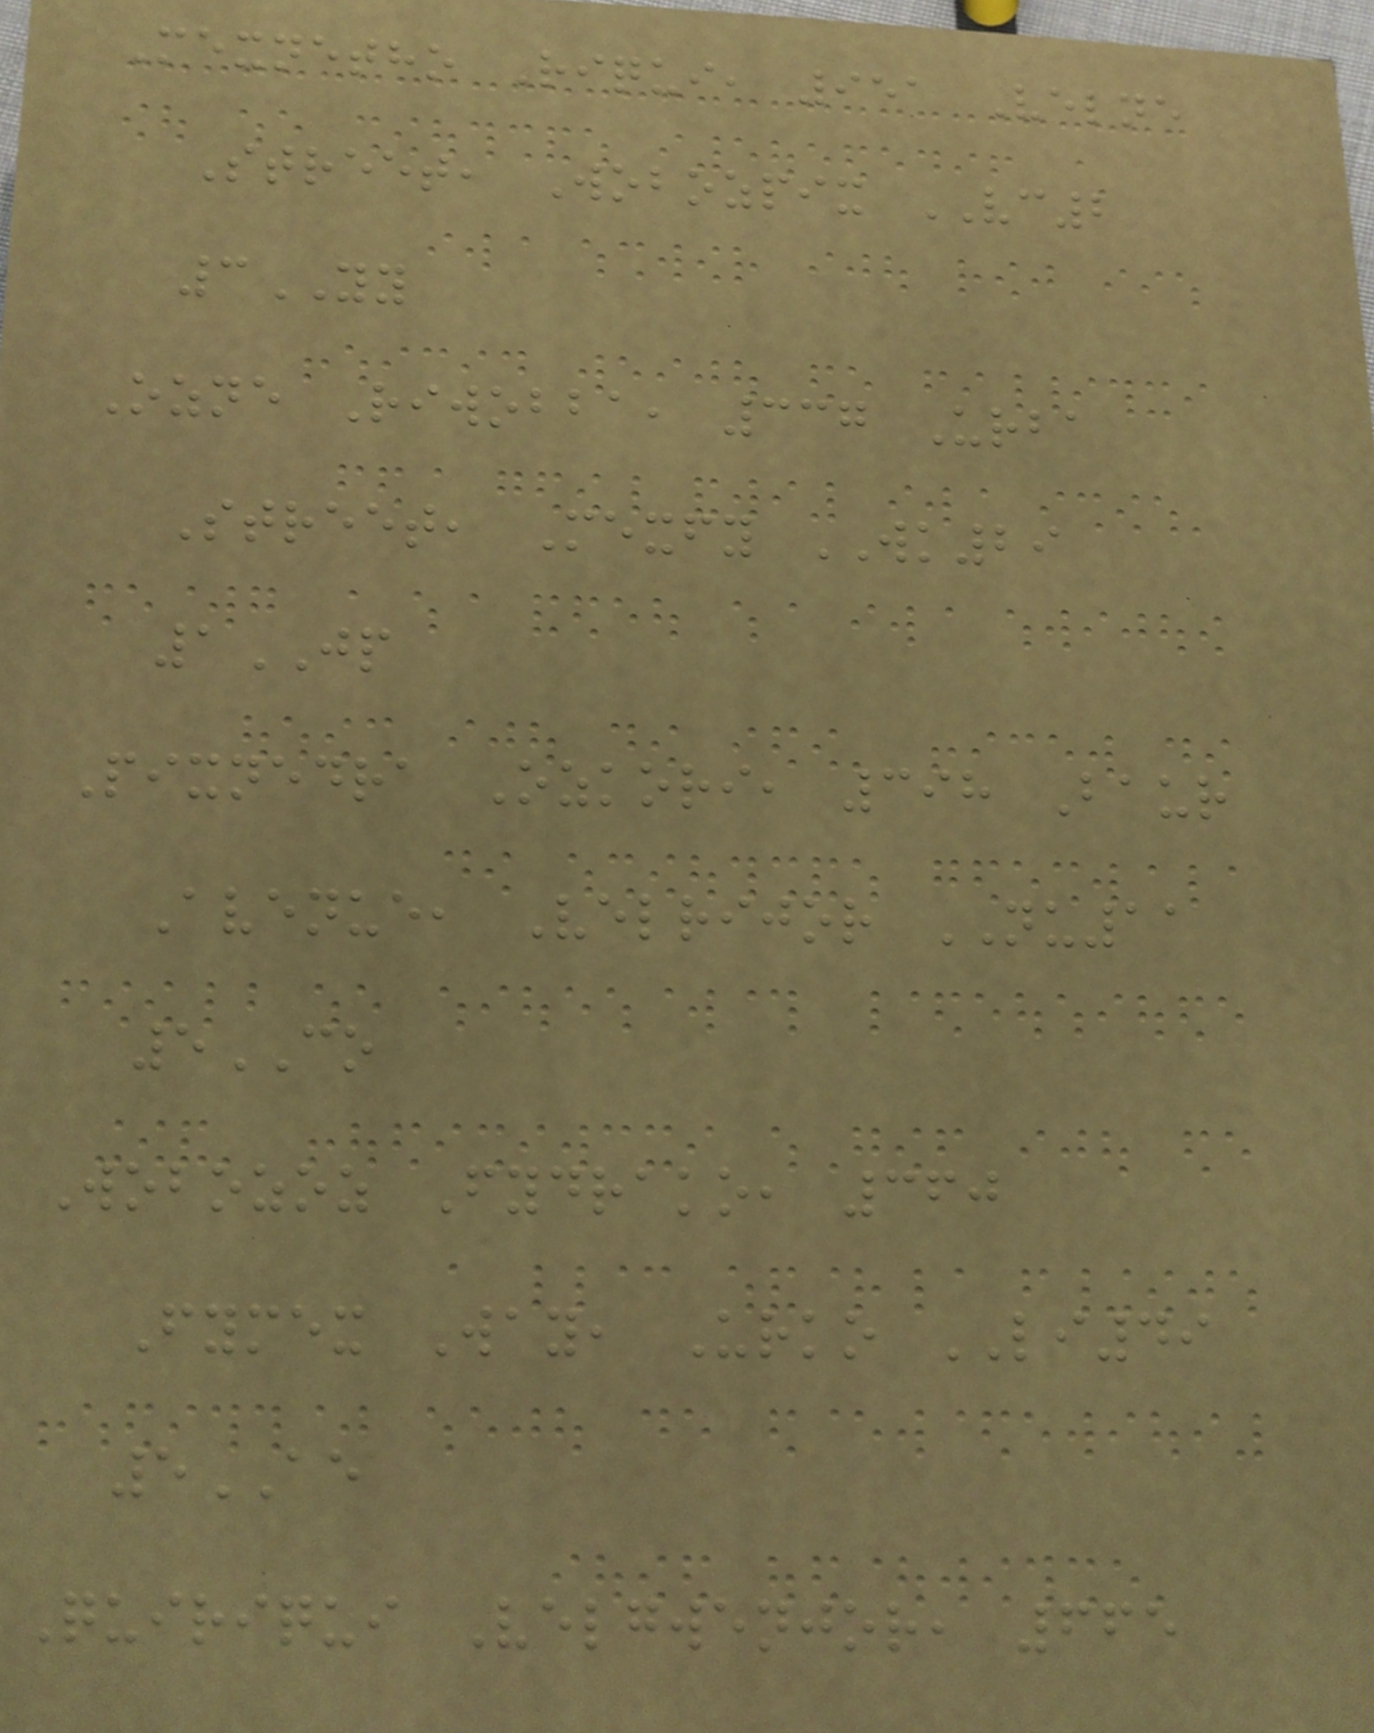Mexnetho Riqui, 951 Velne
Street, Wobozpix VC2
3YY
Ozne Riwobba, 337 Urba
Street, Mexfy WK29
1JP
Pixnedra Ozkori, 398 Baur
Avenue, Velrijor NU11
5CO
Wobozoz Fydrako, 360
Fymex Way, Urko LI49
5AE
Quiriqui Velgwenjor, 665
